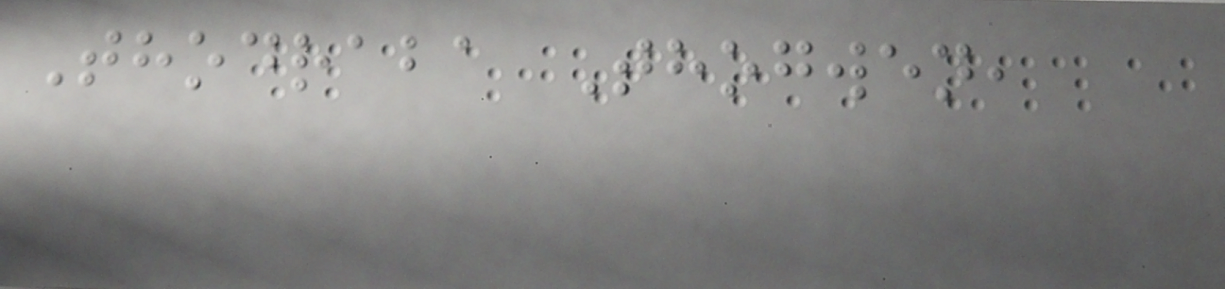Thodraba Thogwen,
